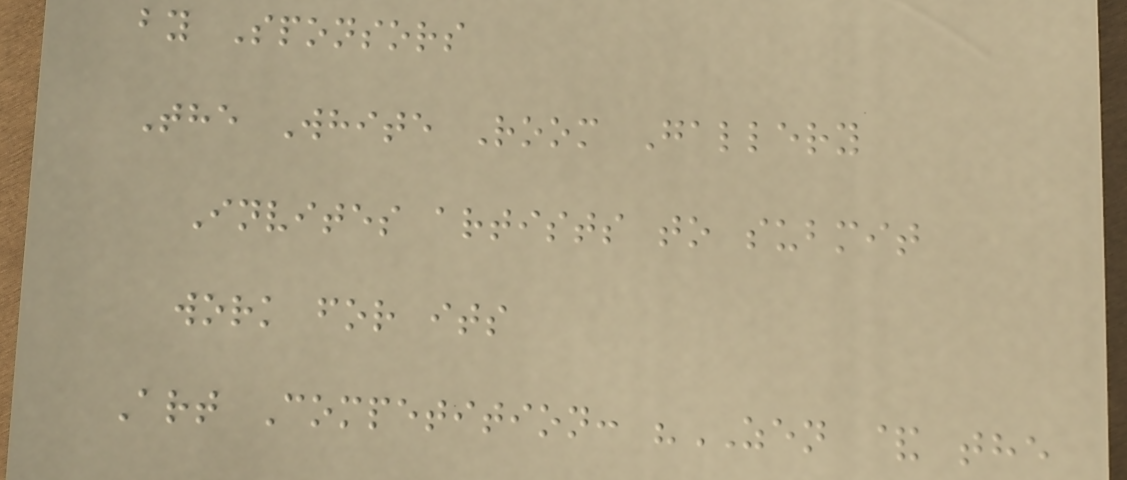by Sponsors
The White Room Gallery
Invites artists to submit
work for its
Art Competition: "ZEN & the
